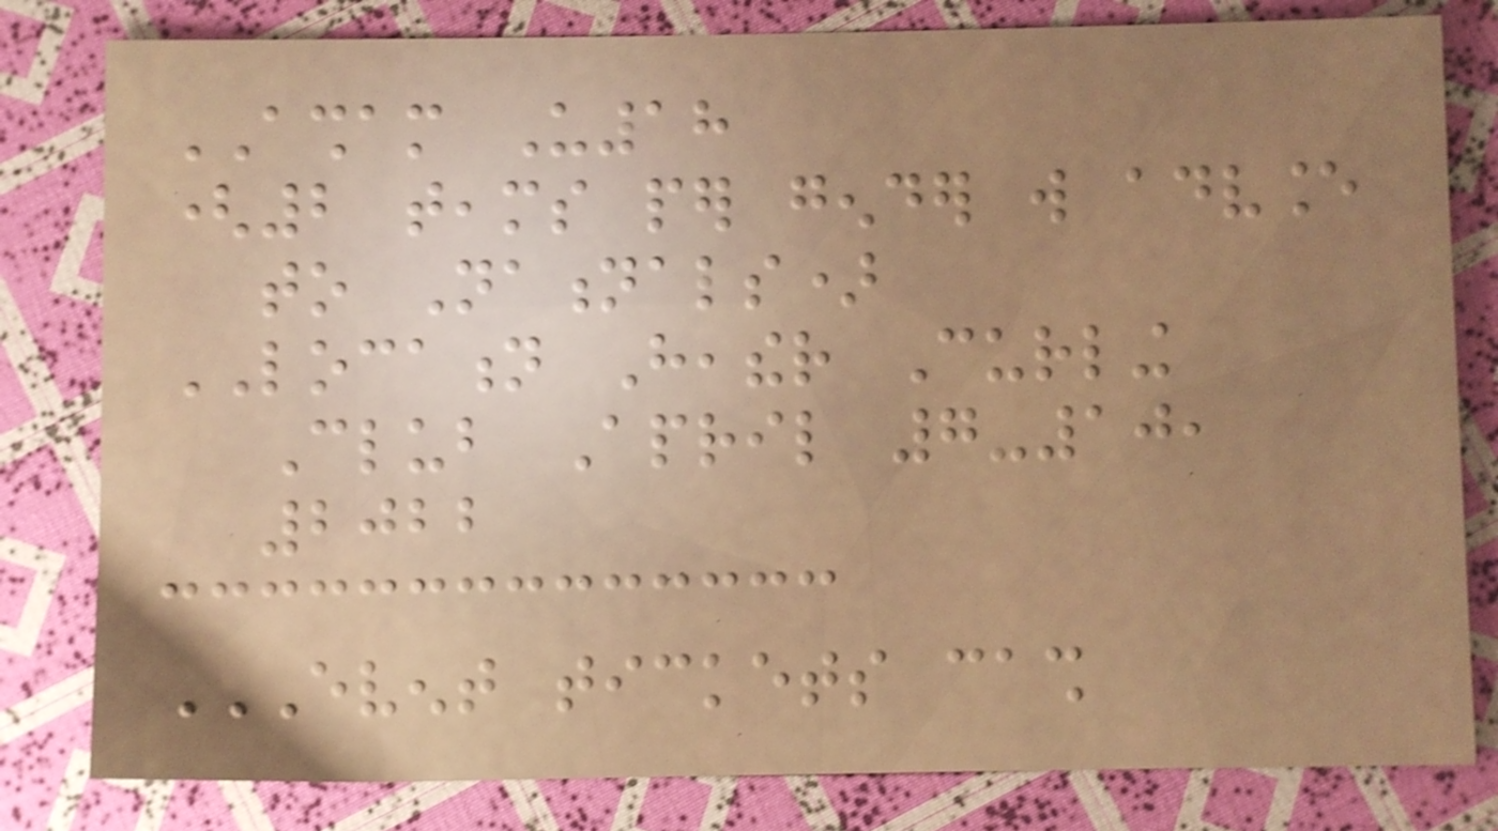ASHAM U18
(2 teams per gender will advance
to Nationals)
LOCATION Heather Curling
Club April 7-10,
2022
EVENT TICKETS CASH
